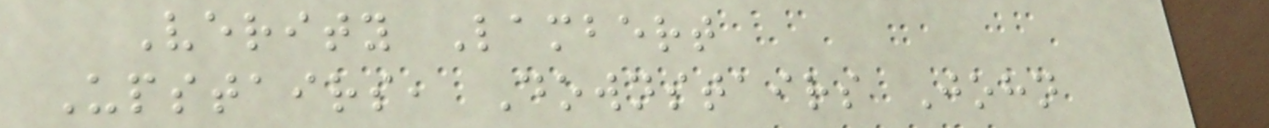Verity Lambert
Upstairs, Downstairs John
